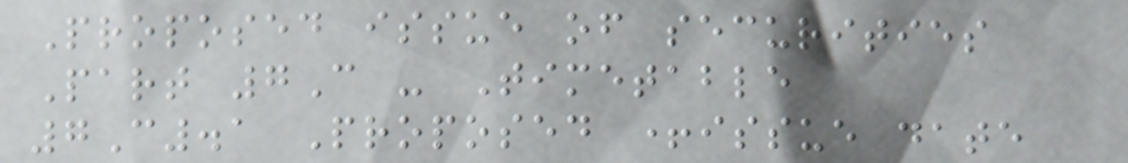Proposed issue of securities
Part 7C - Timetable
7C.1 Proposed +issue date
